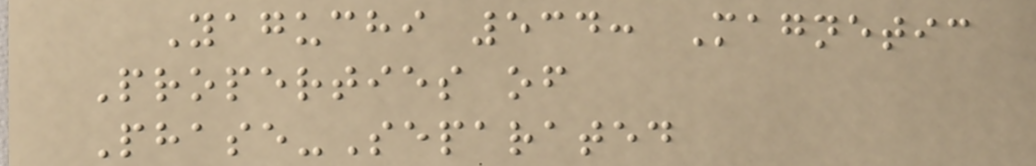Yaguchi 534: Magnetic
Properties of
Phase-Separated
